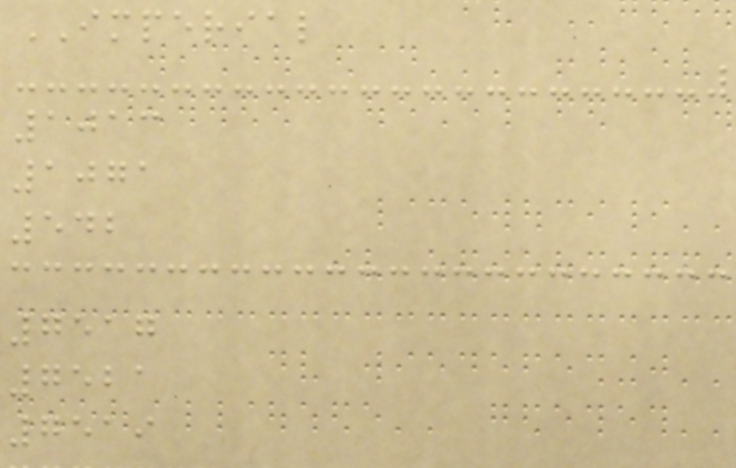IMPERIAL
1013
1071
542
7517
7521
7519
